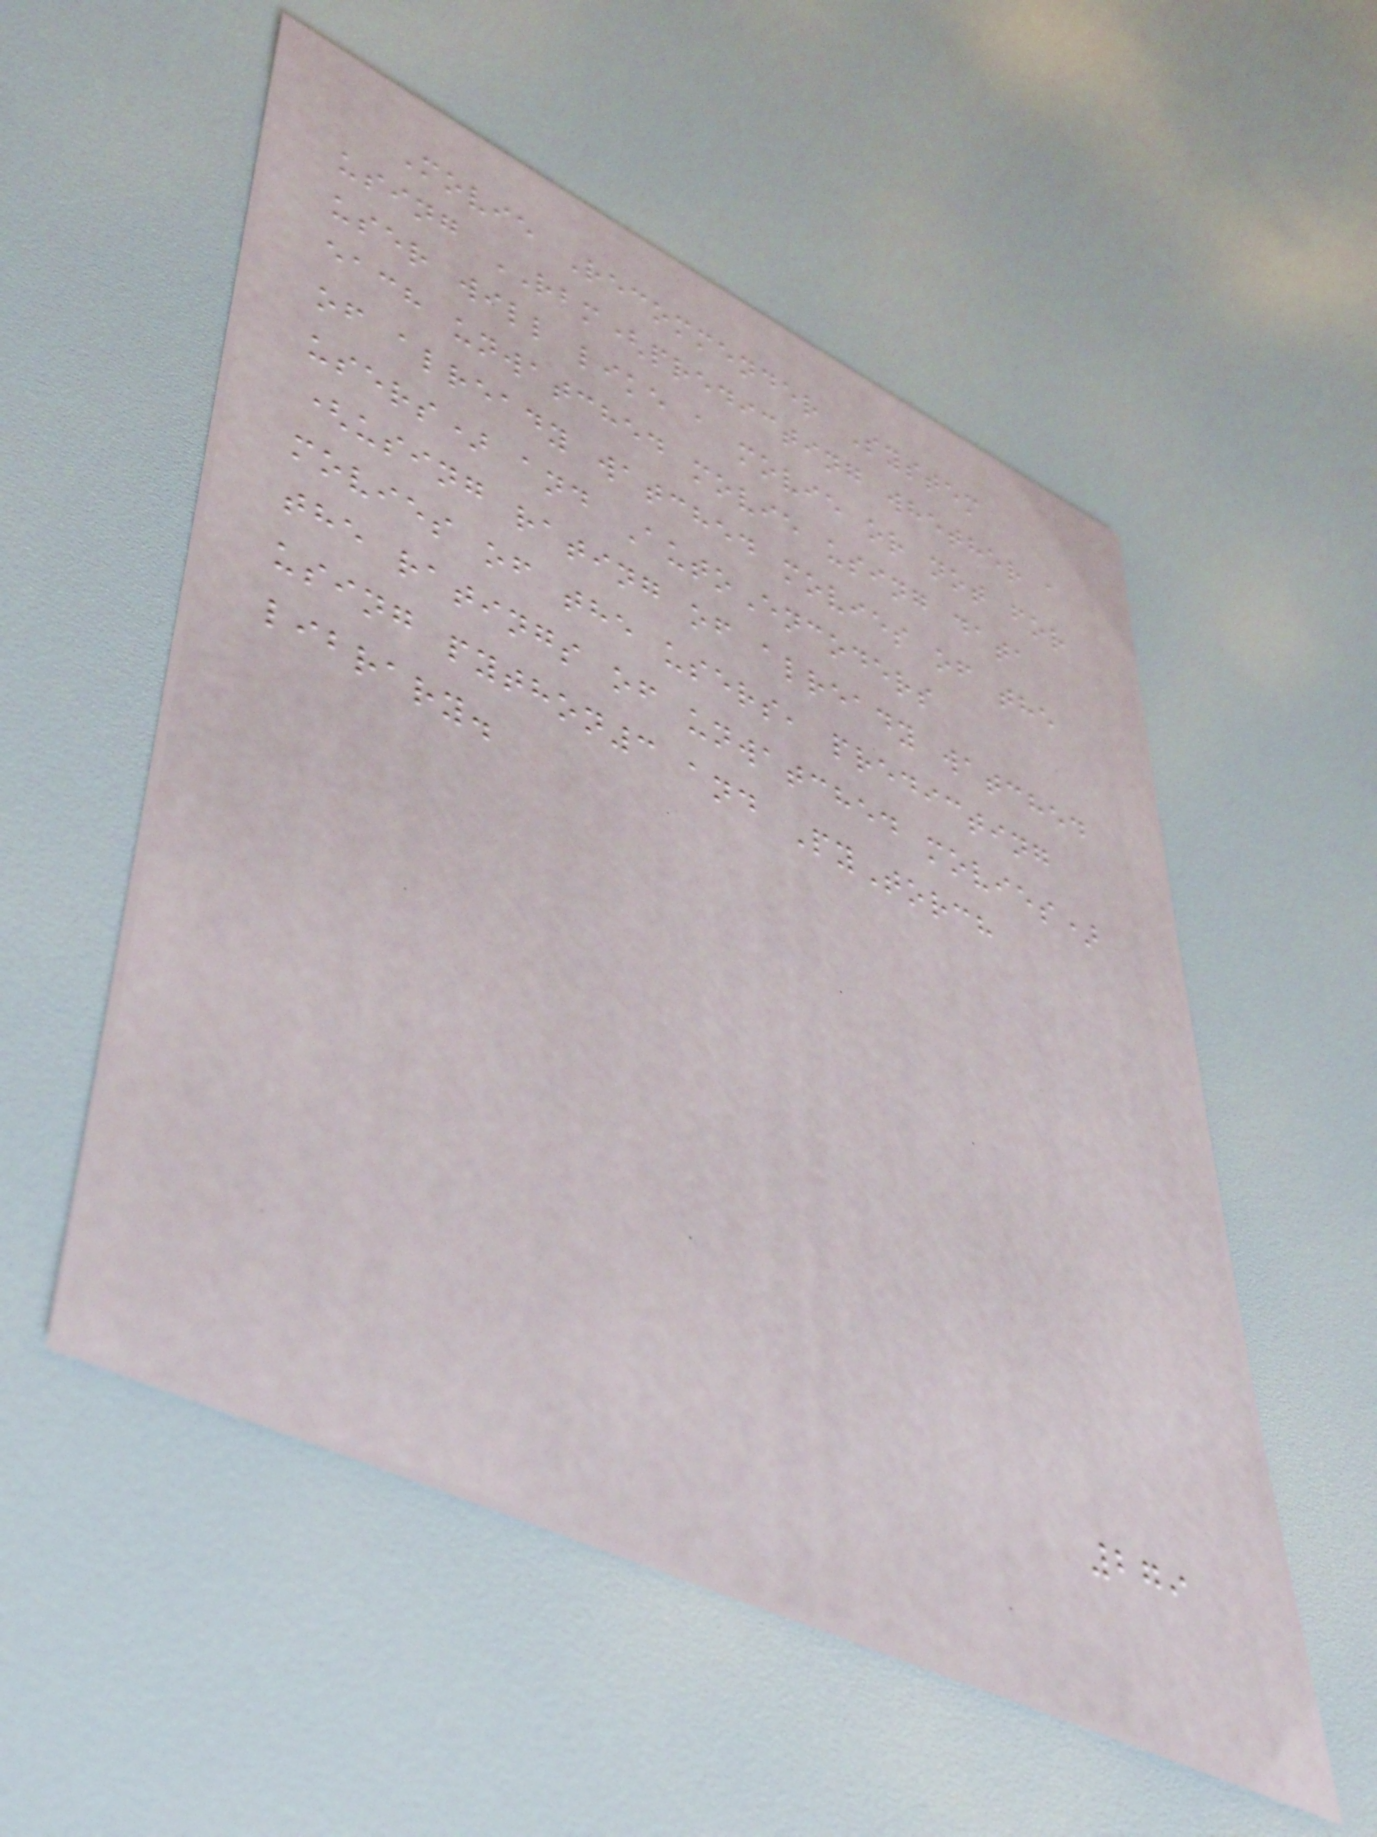Movie Recommender System
using RBM(predicting whether a
user will like a movie or not for
each unwatched movie using data
of already watched movies of the
users) and AutoEncoders
(using rating of already watched
movies of the users, predicting
the ratings of unwatched movies)
using python3 and PyTorch
library.
279
